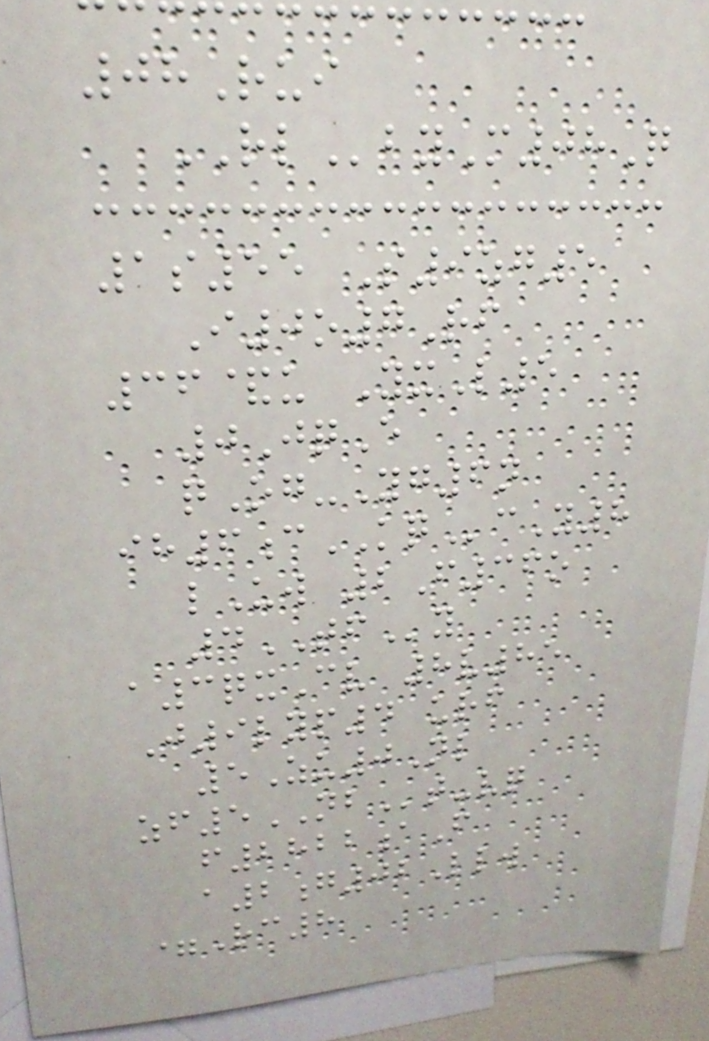08Rui
RLbyM08Q
1s55 S9zg5
I0o7Rf
36&u YxL5
0JqE
qOg-Yg6n
ih6cKQcY8
lUw 2F36o
4TFy
a3qxCv 8v85
J9lyp4 urf
5Zu0Nl
zf5NBt-vq
f2822aF
a2g02Llw
=Rc8
